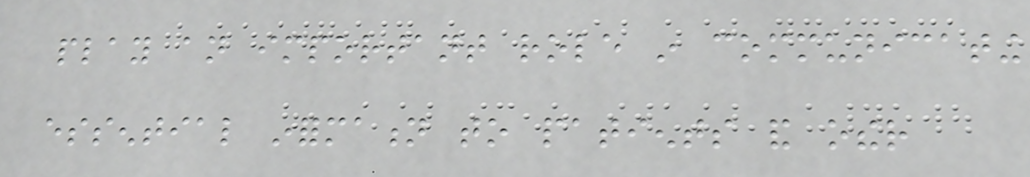play an important role in communicating
essential information to patients and other
